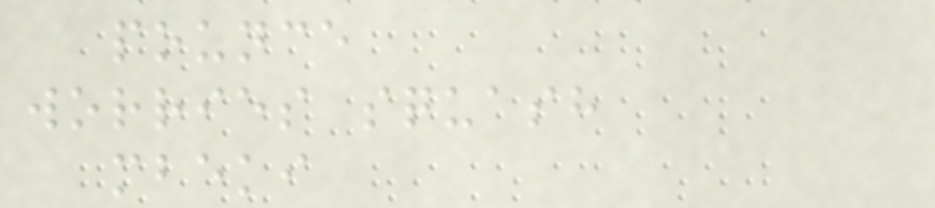pounce
worries squash
mbeki
